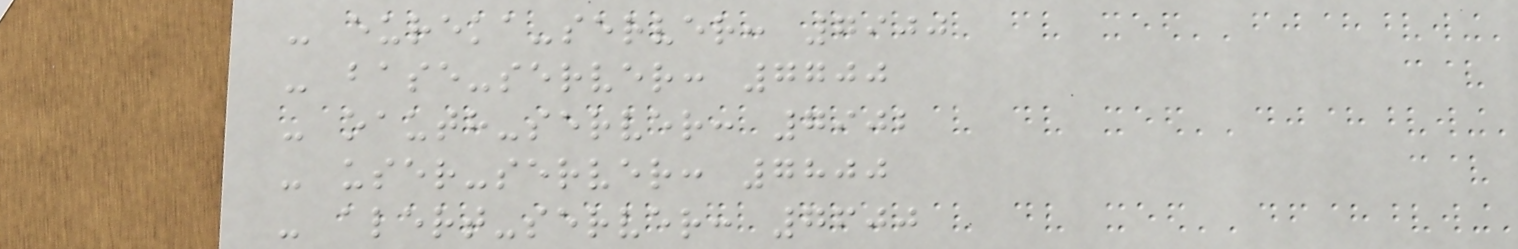- eureka-server: 7900
- base-server: 7700
- oauth-server: 7902
- user-server: 7800
- alert-server: 7600
